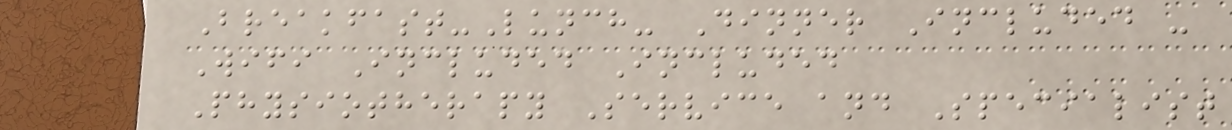Breakfast-Lunch- Dinner Included -
Wifi Included Included
Physiotherapy Service and Specialist
